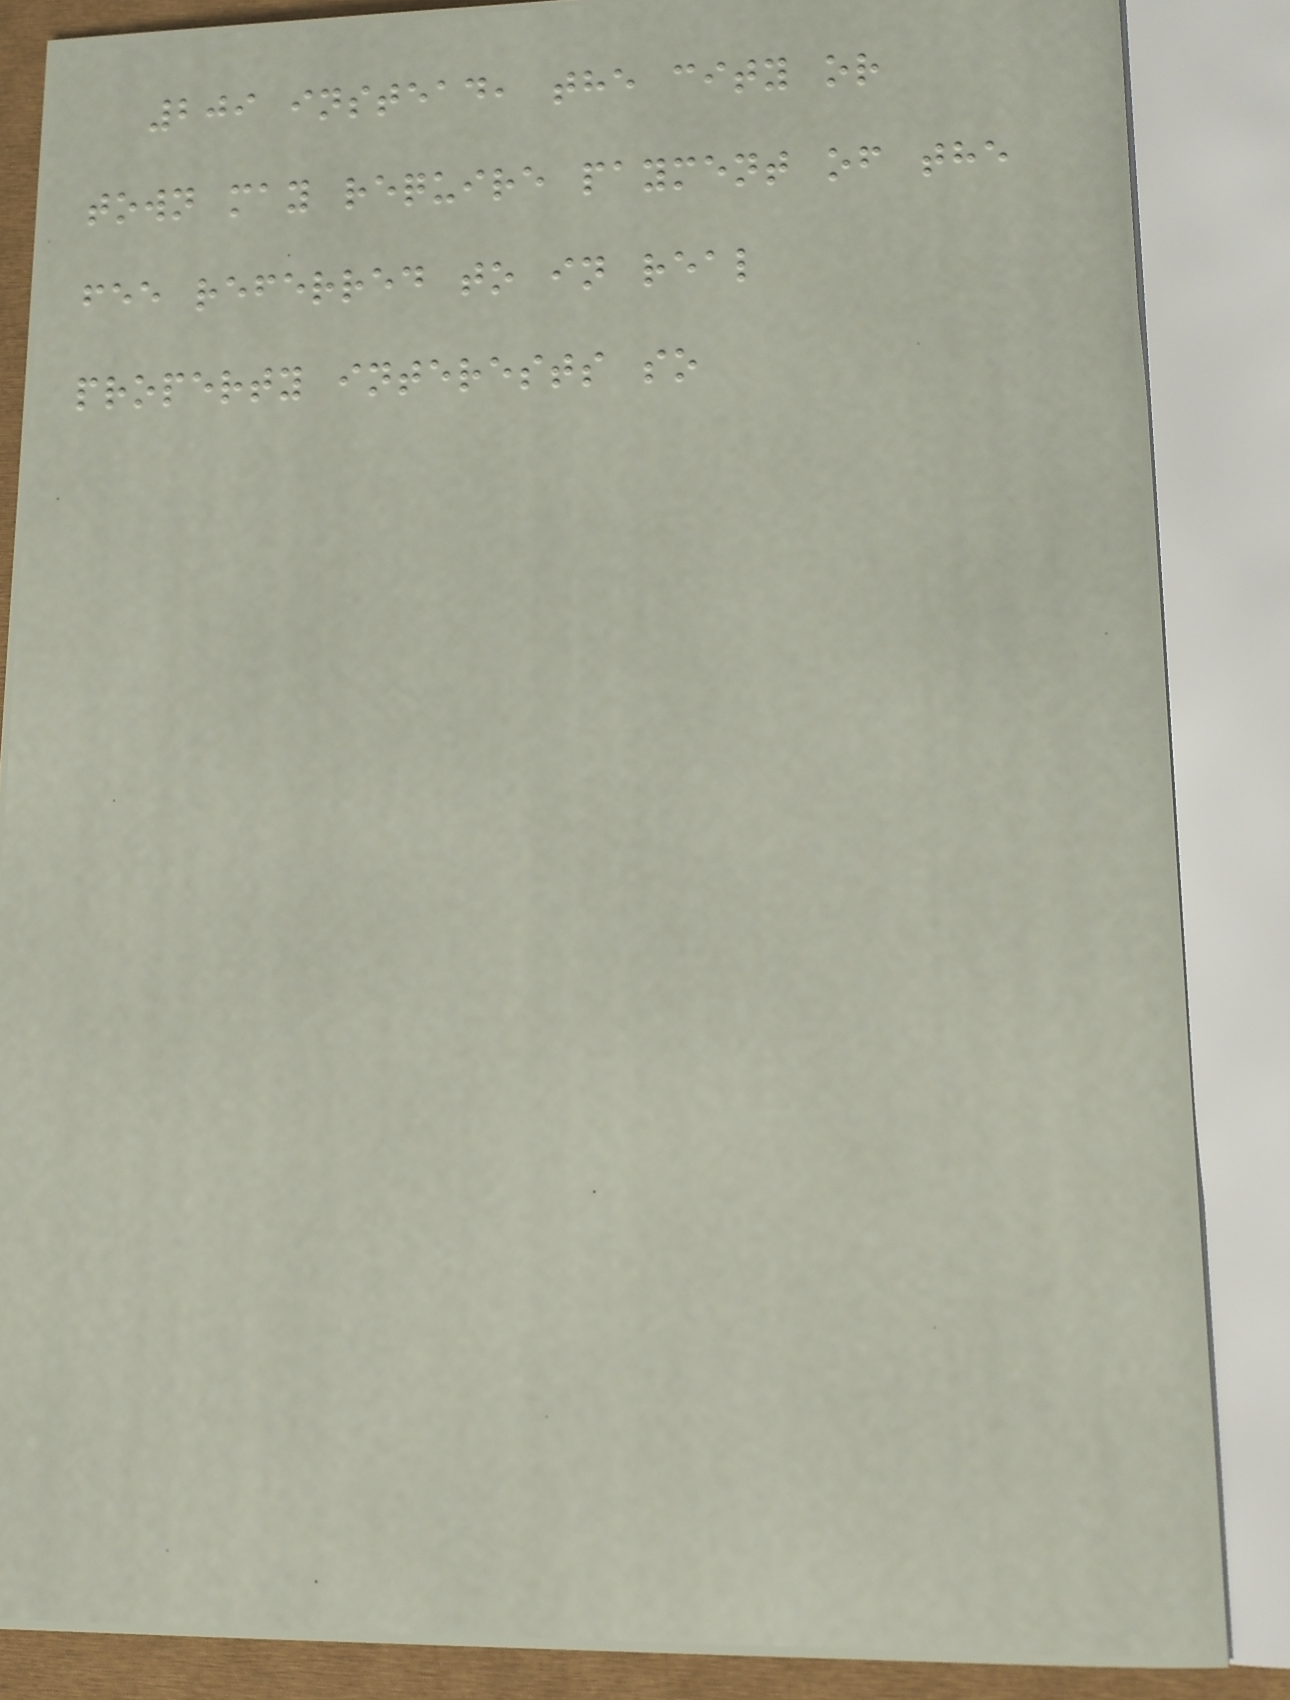209 instead, the city or
town may require payment of the
fee referred to in real
property interests so
